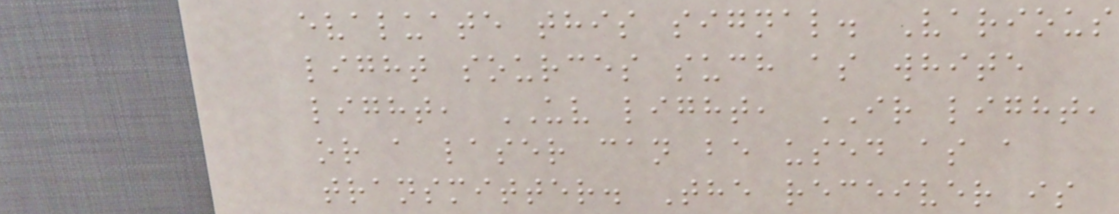evaluate this signal. Various
light sources such as white
light, UV light, IR light,
or a laser can be used as a
transmitter. The receiver is
